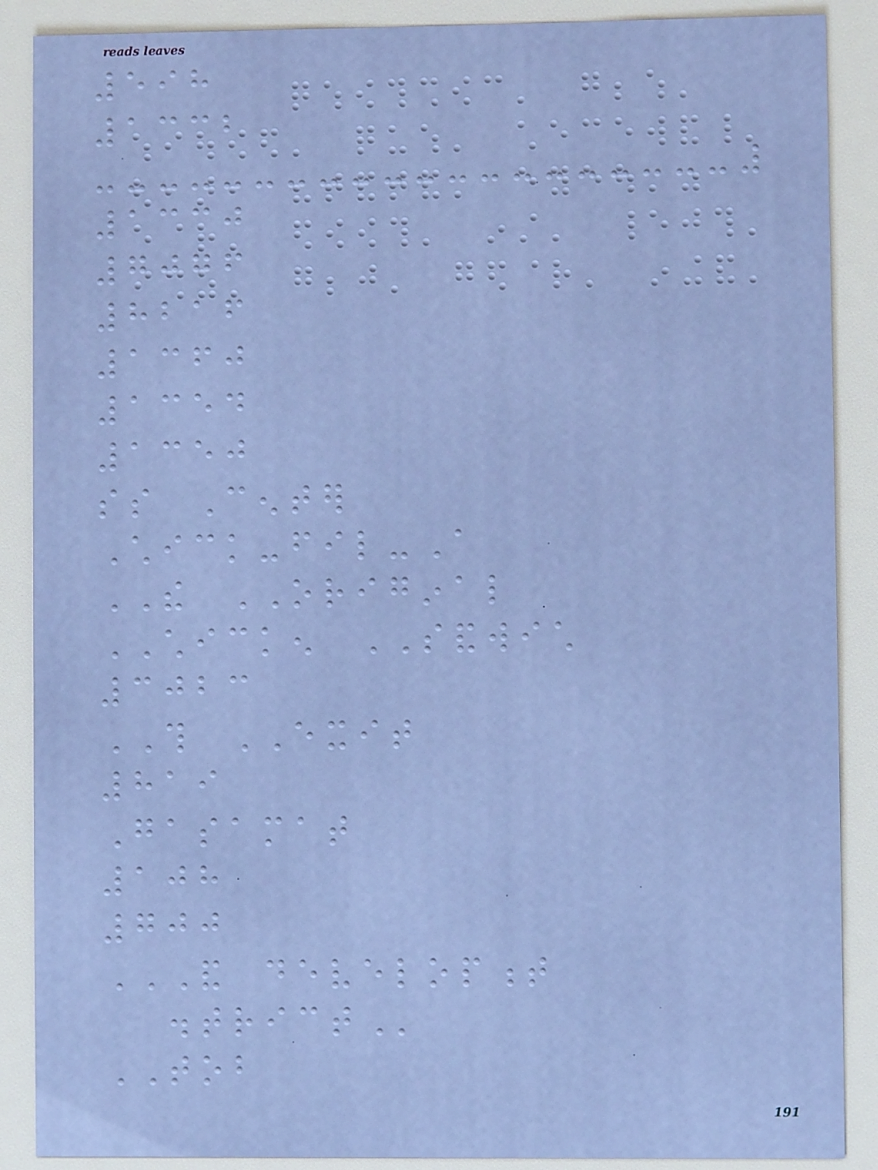598
1332
1330
7076
8216
1360
1354
1350
ss Center
Chick-fil-A
THE ORIGINAL
CHICKEN SANDWICH
3023
THIS EXIT
819
Gasamat
108
700
AND DEVELOPMENT
DISTRICT
TOB
